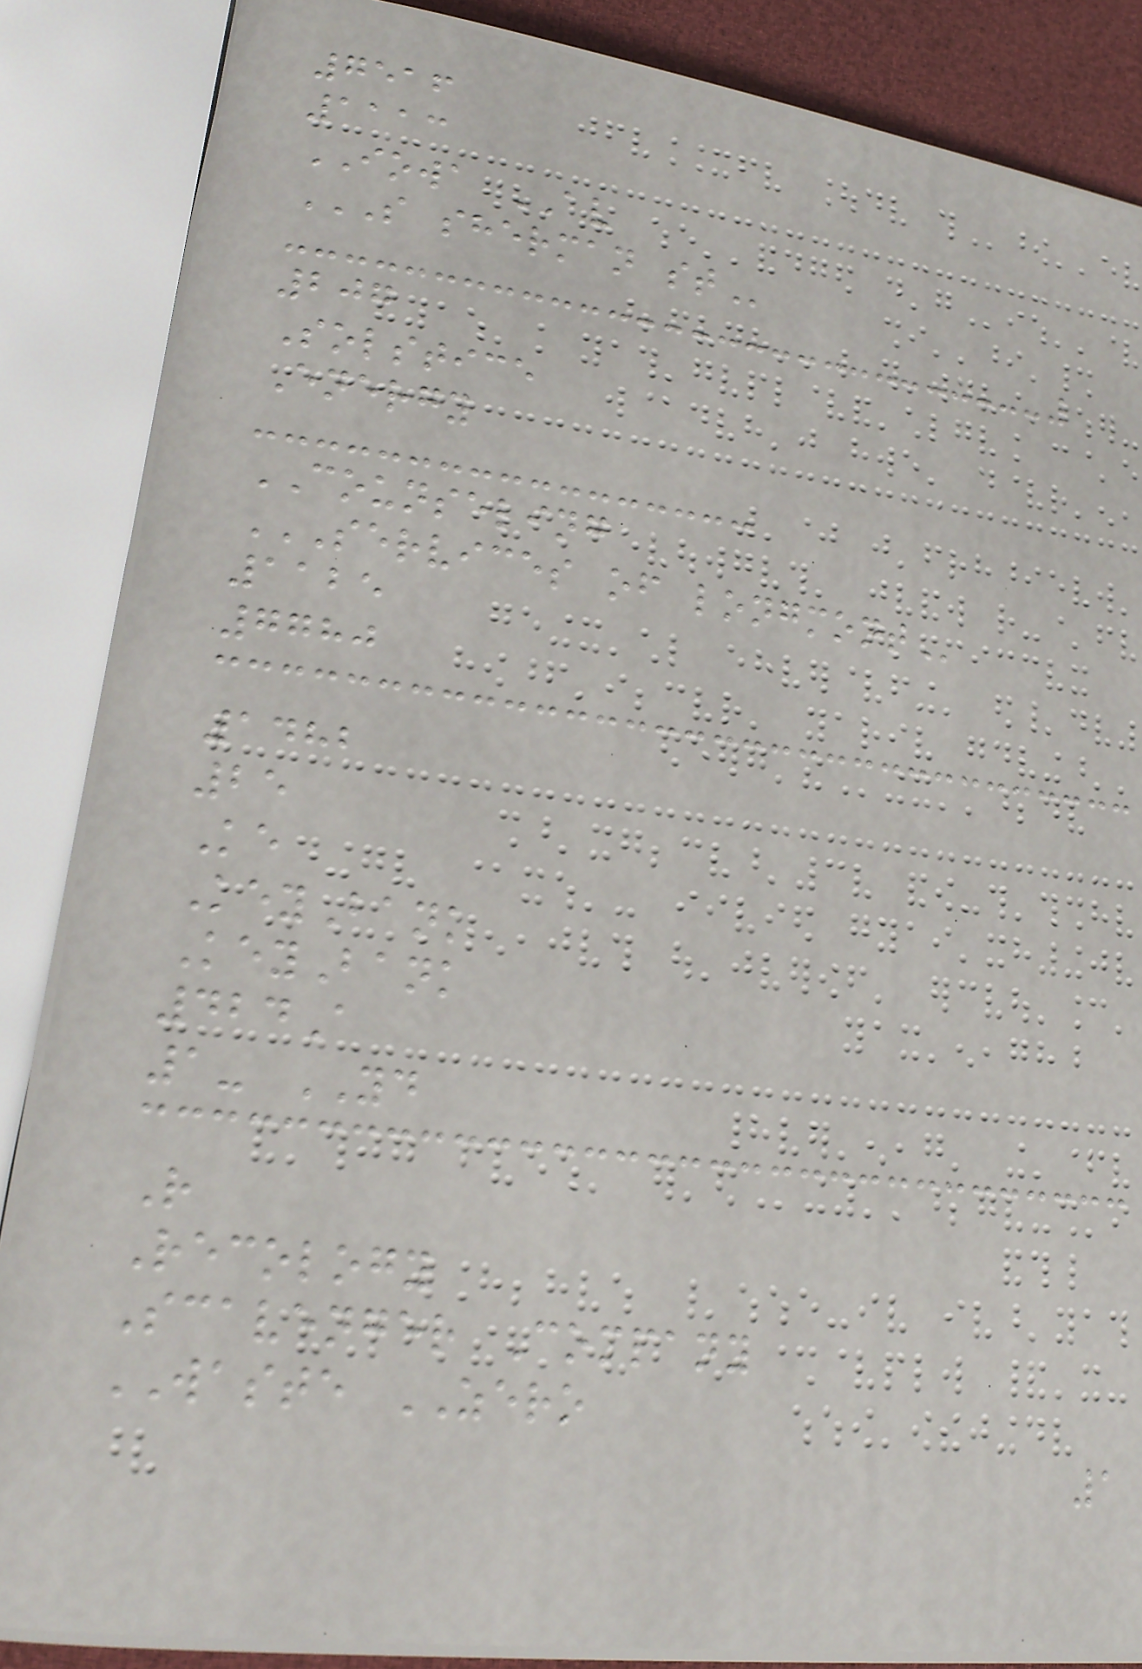7516
1113
IOWA AV
S SHERMAN ST
207
Solstice
Energy
COUNSELING
SERVICES OF LONGMONT
1125
7780
1482
25
Ke
KeyBank
KeyBank
424A
1- YD
R
Recology
Scavenger Company
WASTE ZERO
1
